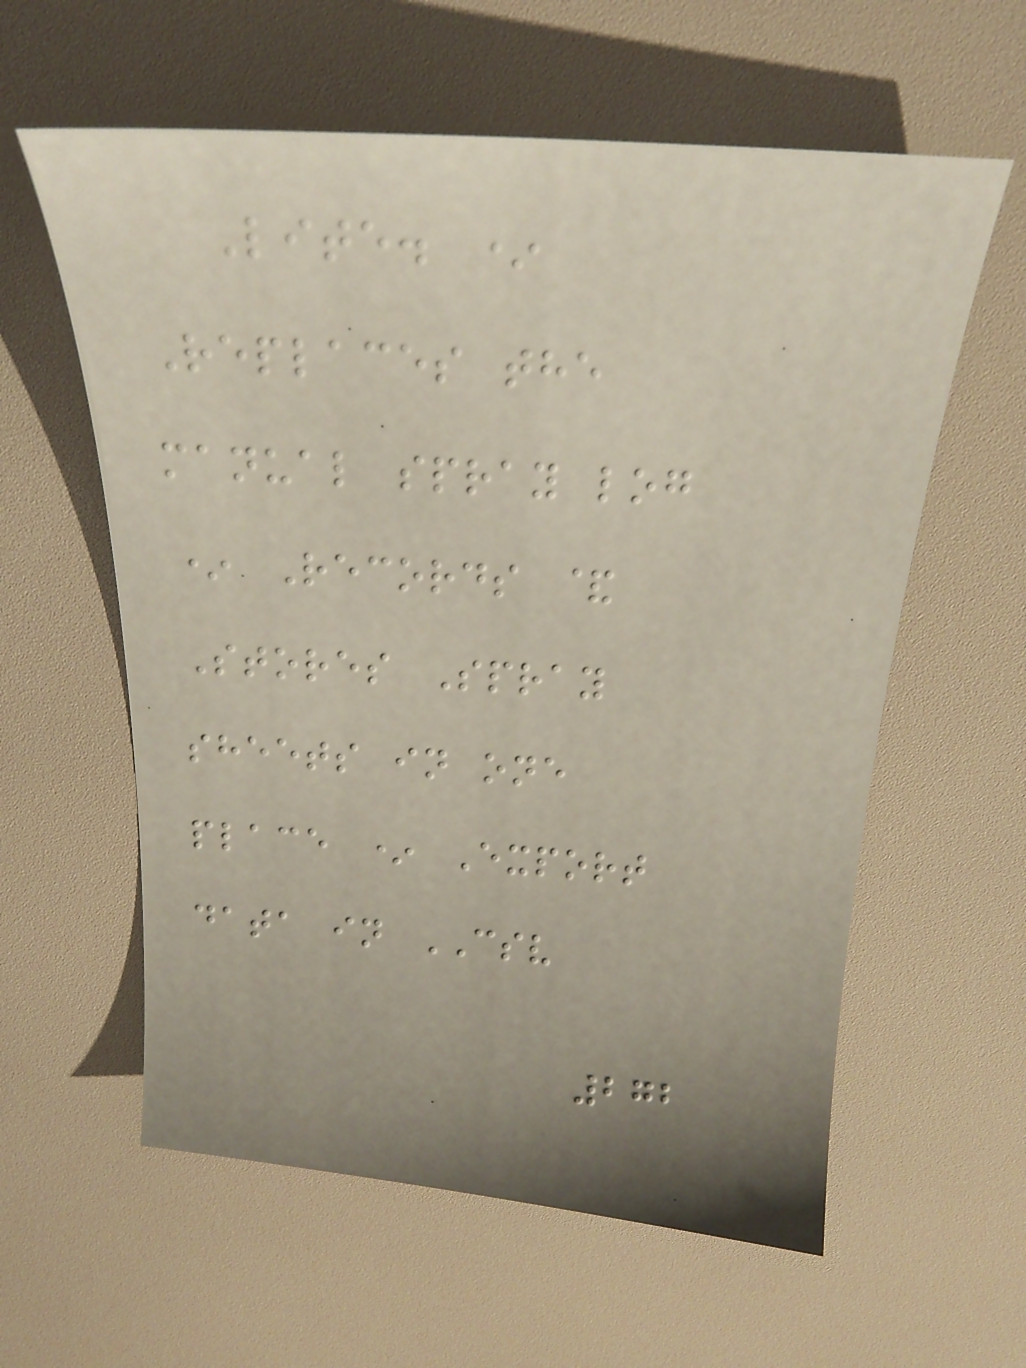Lite. *
Replaces the
manual spray log
* Records &
Stores Spray
sheets in one
place * Export
data in CSV
272
